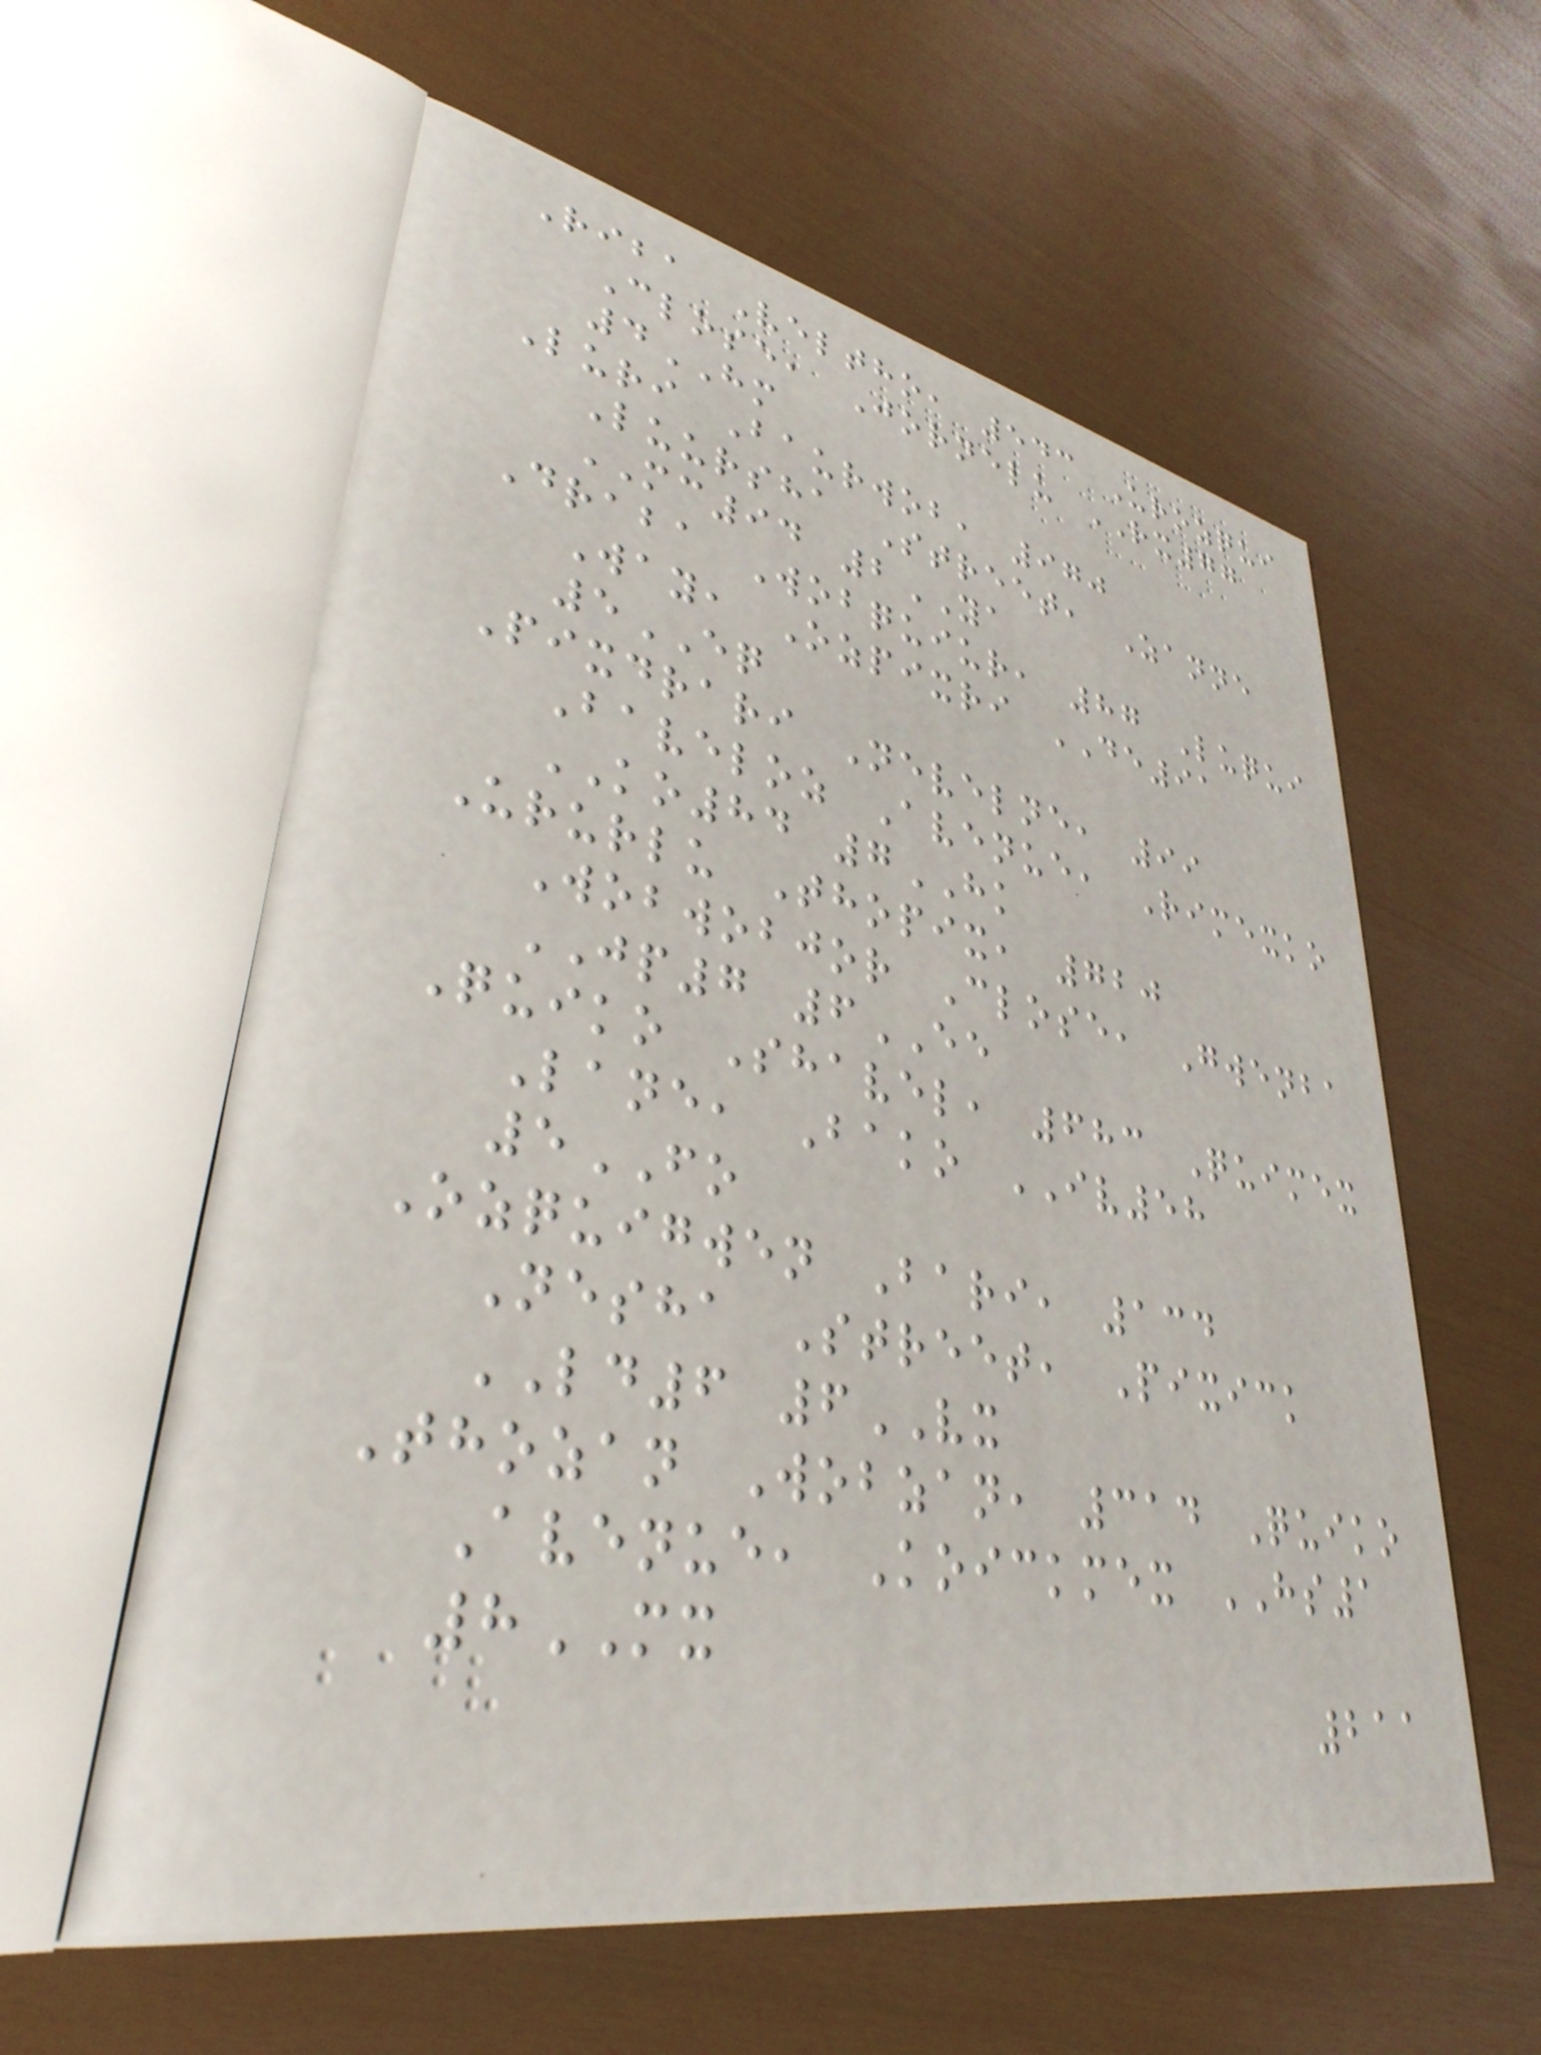Riba Veltho, 543 Urozqui
Close, Jornelu RX77
4HM
Luri Baurwob, 970
Luursha Street, Zanne
MC94 2YA
Draba Wobquiur, 87 Luqui
Way, Ozpixri DE91
5EQ
Pixdrari Nevelne, 99
Baveloz Avenue, Rimexko
KO84 7HK
Ururlu Thopix, 720
Wobwobjor Close, Gwenba
JP7 6EE
Quiko Shavel, 683 Quimex
Lane, Bako IV58
5FO
Ozquigwen Bari, 134
Nesha Street, Pixick
LD6 6VX
Thozan Wobzan, 314 Quiko
Avenue, Koickmex HS1
8MX
211
